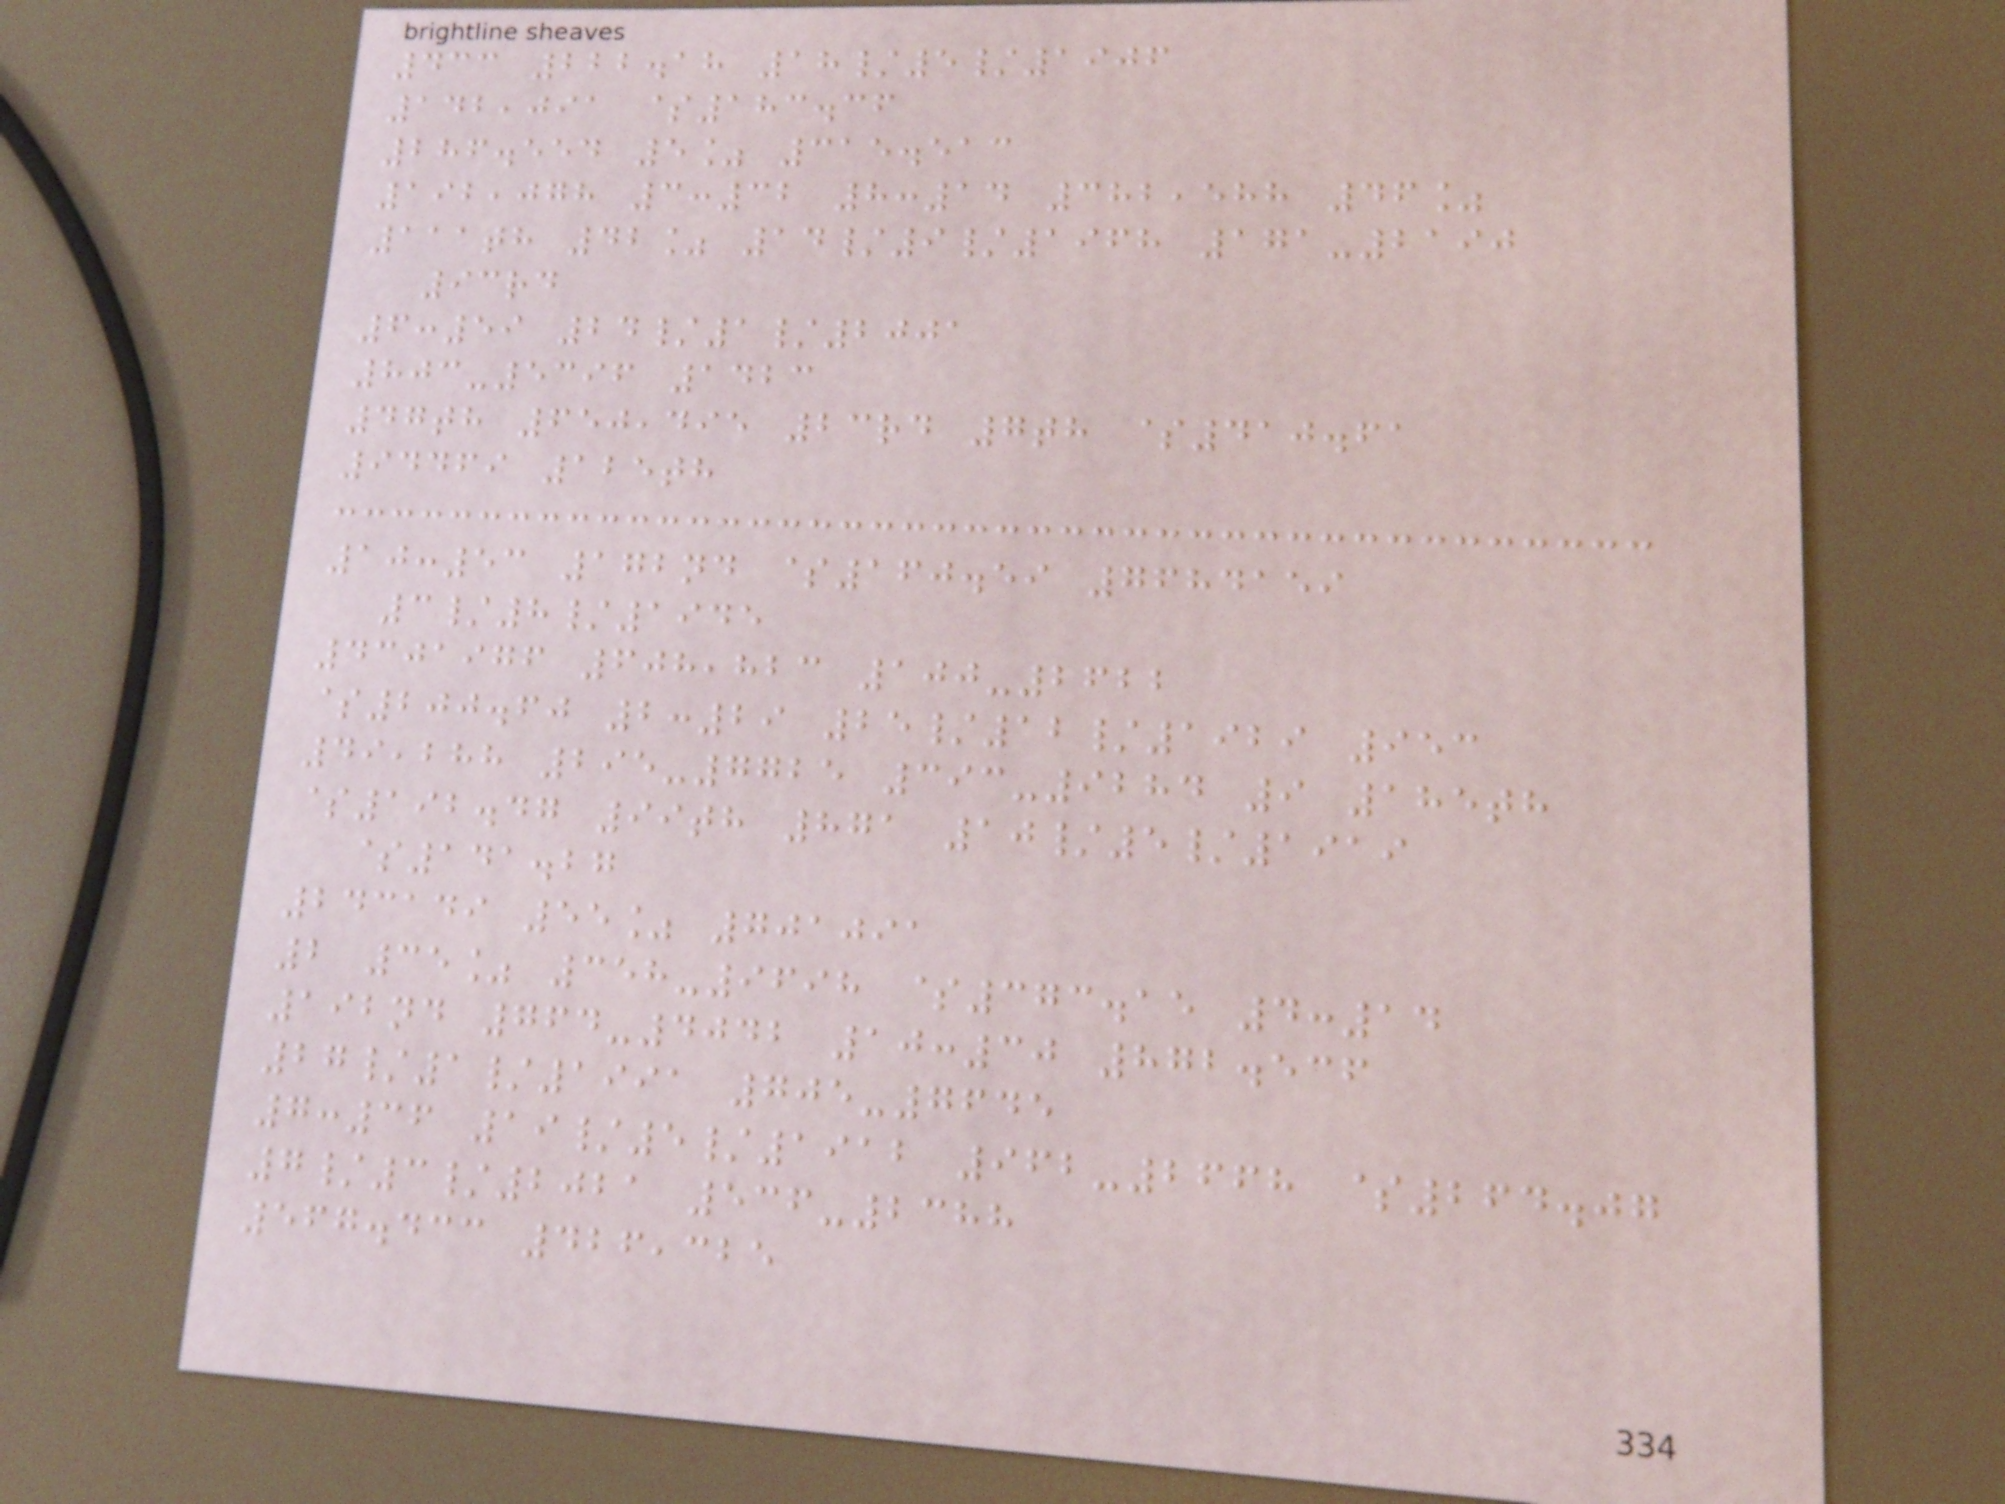433 222.18 18/5/1906
142,091 $183.36
286.554 5% 315.513
192,078 3:32 8:14 382,588 46%
111th 42% 14/9/1968 171-2190
93rd
6:59 24/1/2001
803-5396 1423
47th 650,495 23rd 7th $410.61
94469 125th
10:53 172nd $160.59 7684159
3/8/1945
4301976 608,823 100-2622
$200.60 2:29 25/12/1929 953
49,288 295-7725 393-9284 9 185th
$192.47 99th 871 10/5/1919
$141.27
243149 55% 701091
2 35% 358-9698 $373.15 4:14
192nd 764-4042 10:30 872.536
27/1/1991 705-7645
7:36 19/5/1912 962-2668 $264.07
7/3/2021 536-2388
567.433 426,325
